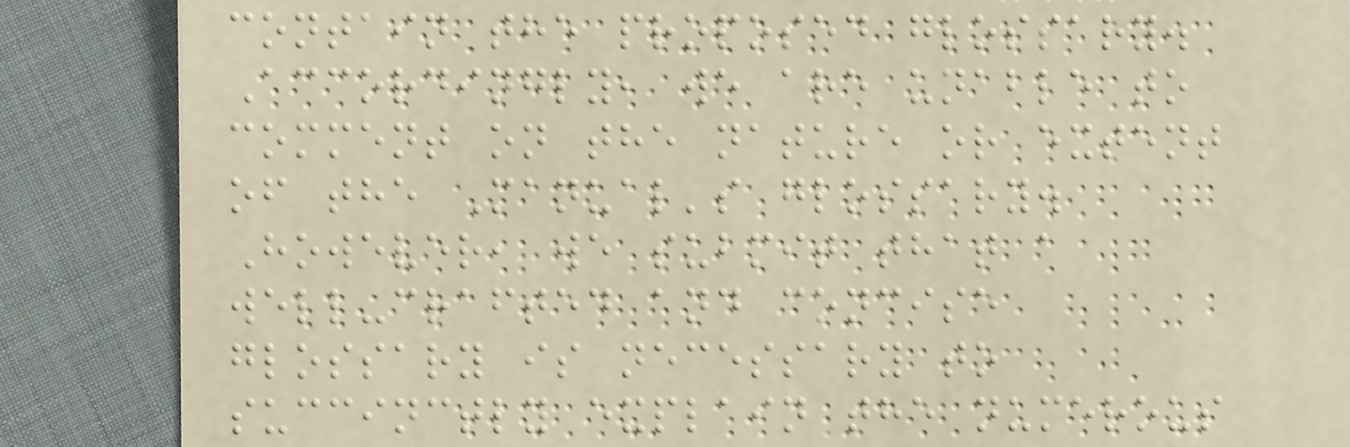contain the proposed glossary.
Accordingly, we are unable to
comment on the nature or extent
of the Manual's glossary.
However, we submit that a
well-crafted and concise
glossary is necessary to
succinctly explain the numerous
